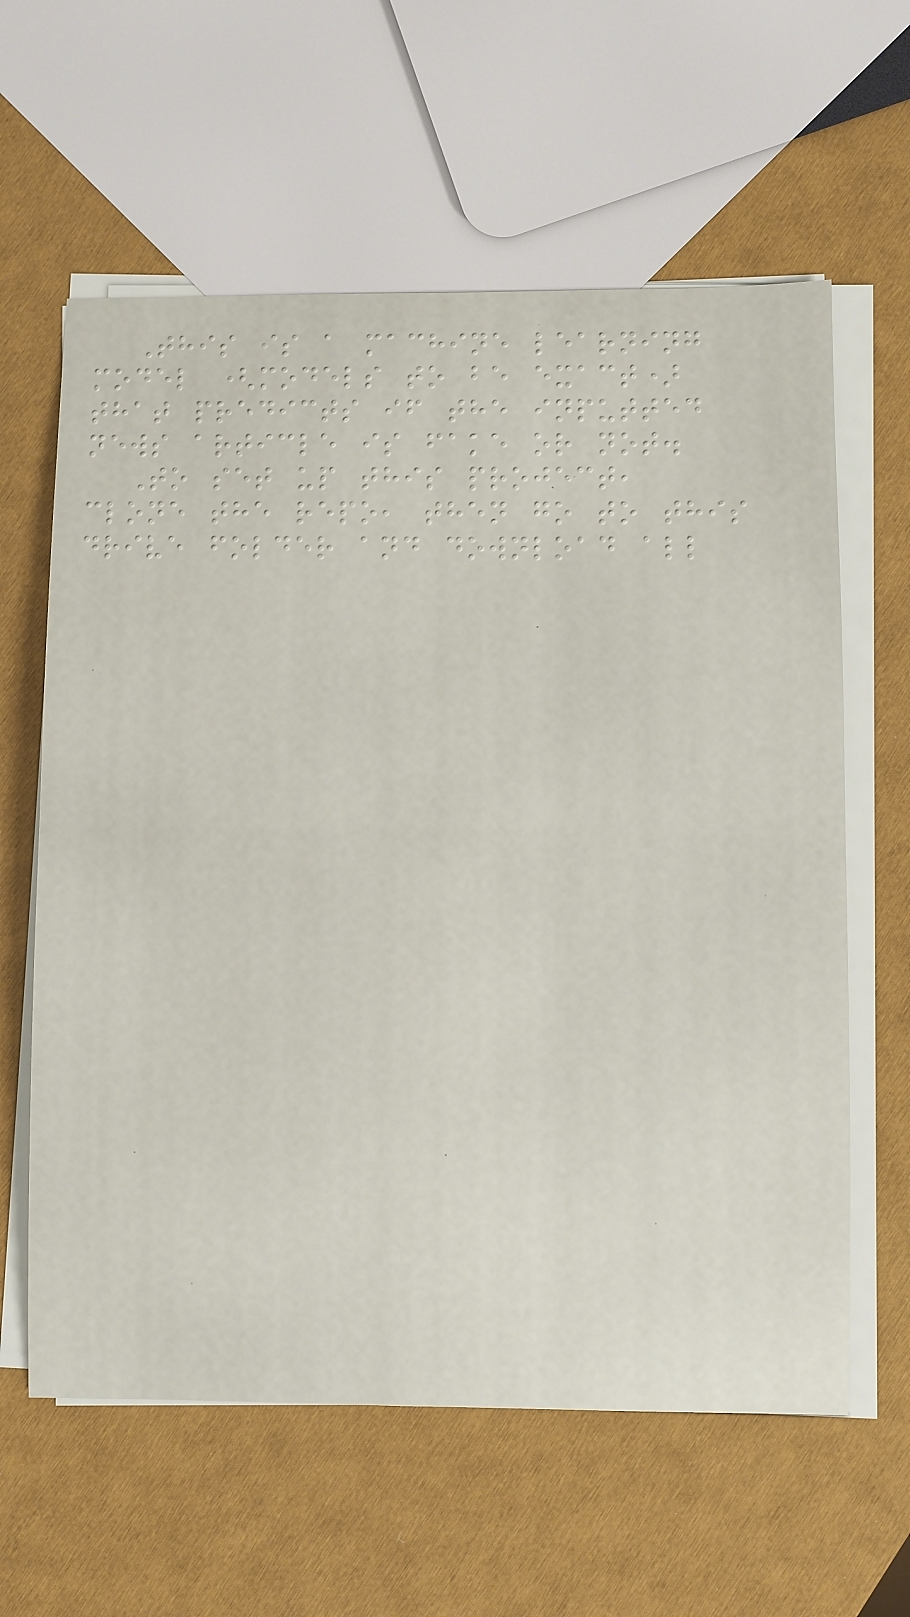This is a machine learning
model (models to be exact)
that predicts if the inputted
news article is fake or not.
To set up this project,
clone the repo, then go to this
drive folder and download all
